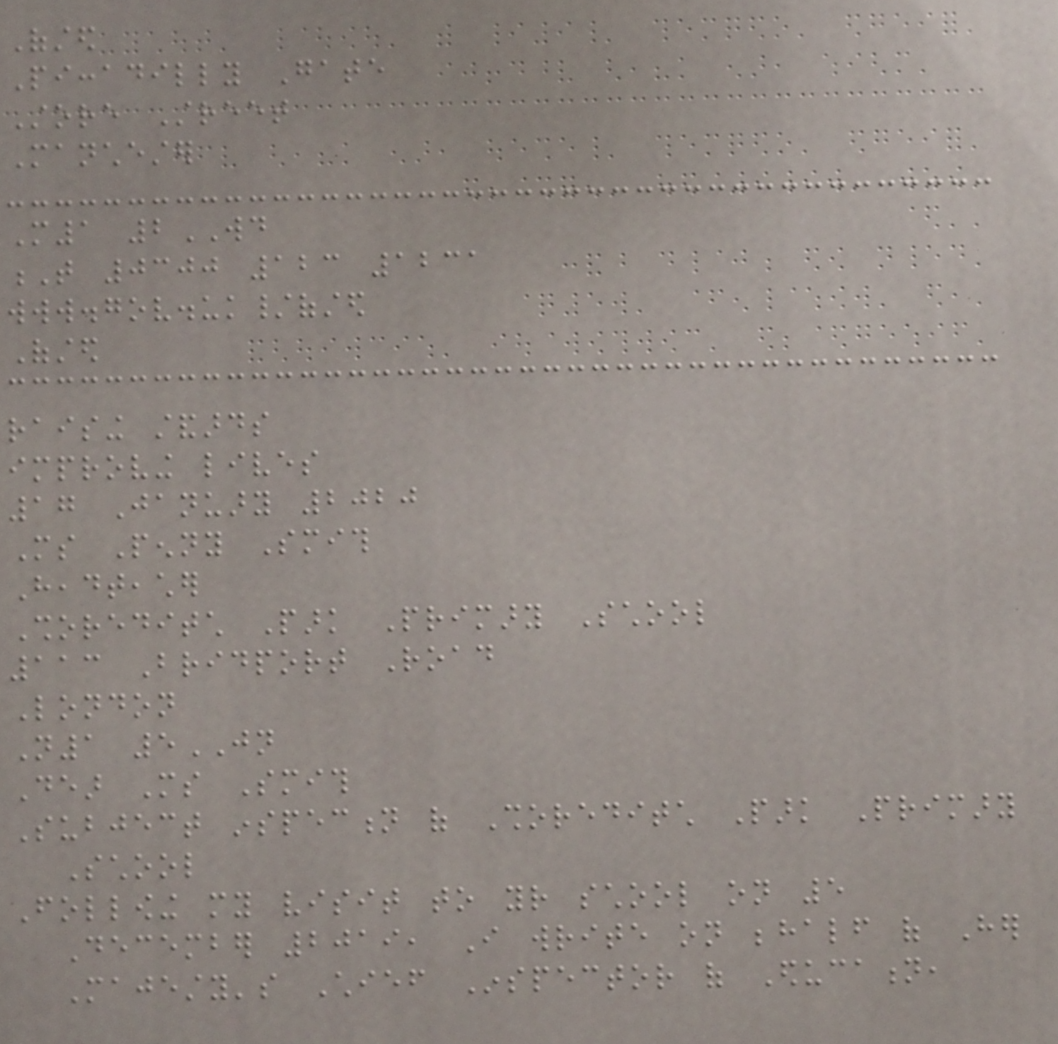Ofsted
Piccadilly Gate
Store Street
Manchester
M1 2WD
T 0300 123 1231
www.gov.uk/ofsted
Ofsted
raising standards
improving lives
17 January 2020
Ms Penny Smith
Headteacher
Shoreditch Park Primary School
113 Bridport Road
London
N1 5JN
Dear Ms Smith
Subject inspection of Shoreditch Park Primary
School
Following my visit to your school on 5
December 2019, I write on behalf of Her
Majesty's Chief Inspector of Education,
